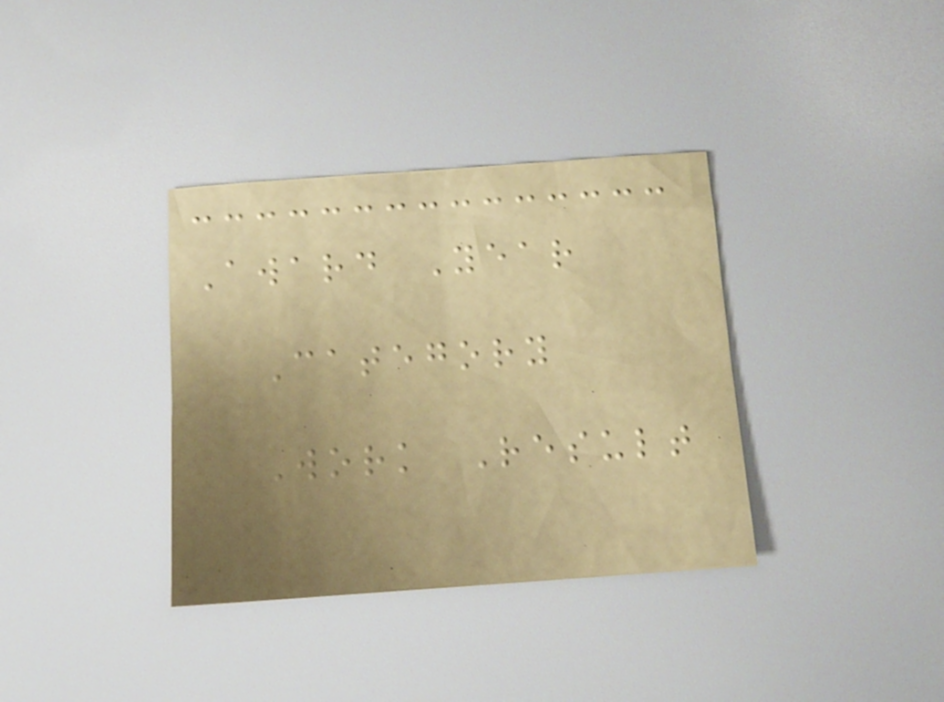Award Year
Category
Work Result
